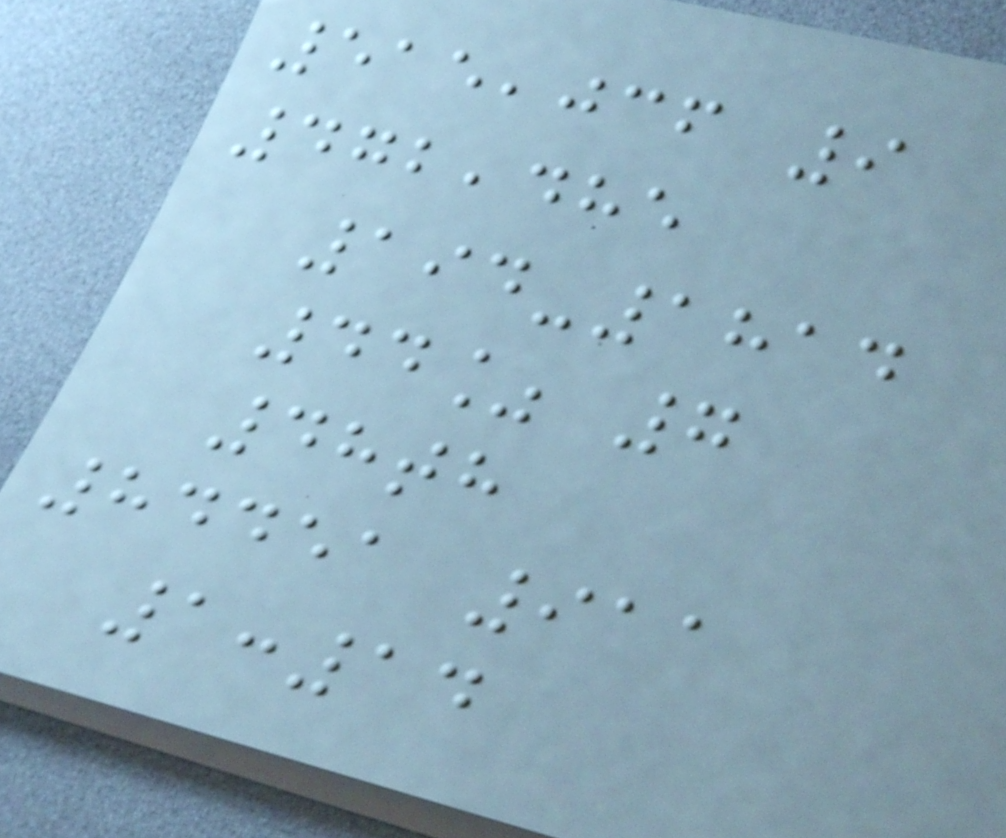515,036 9
472,485
194-1814
44% 7
48th
84451 911
1:14
